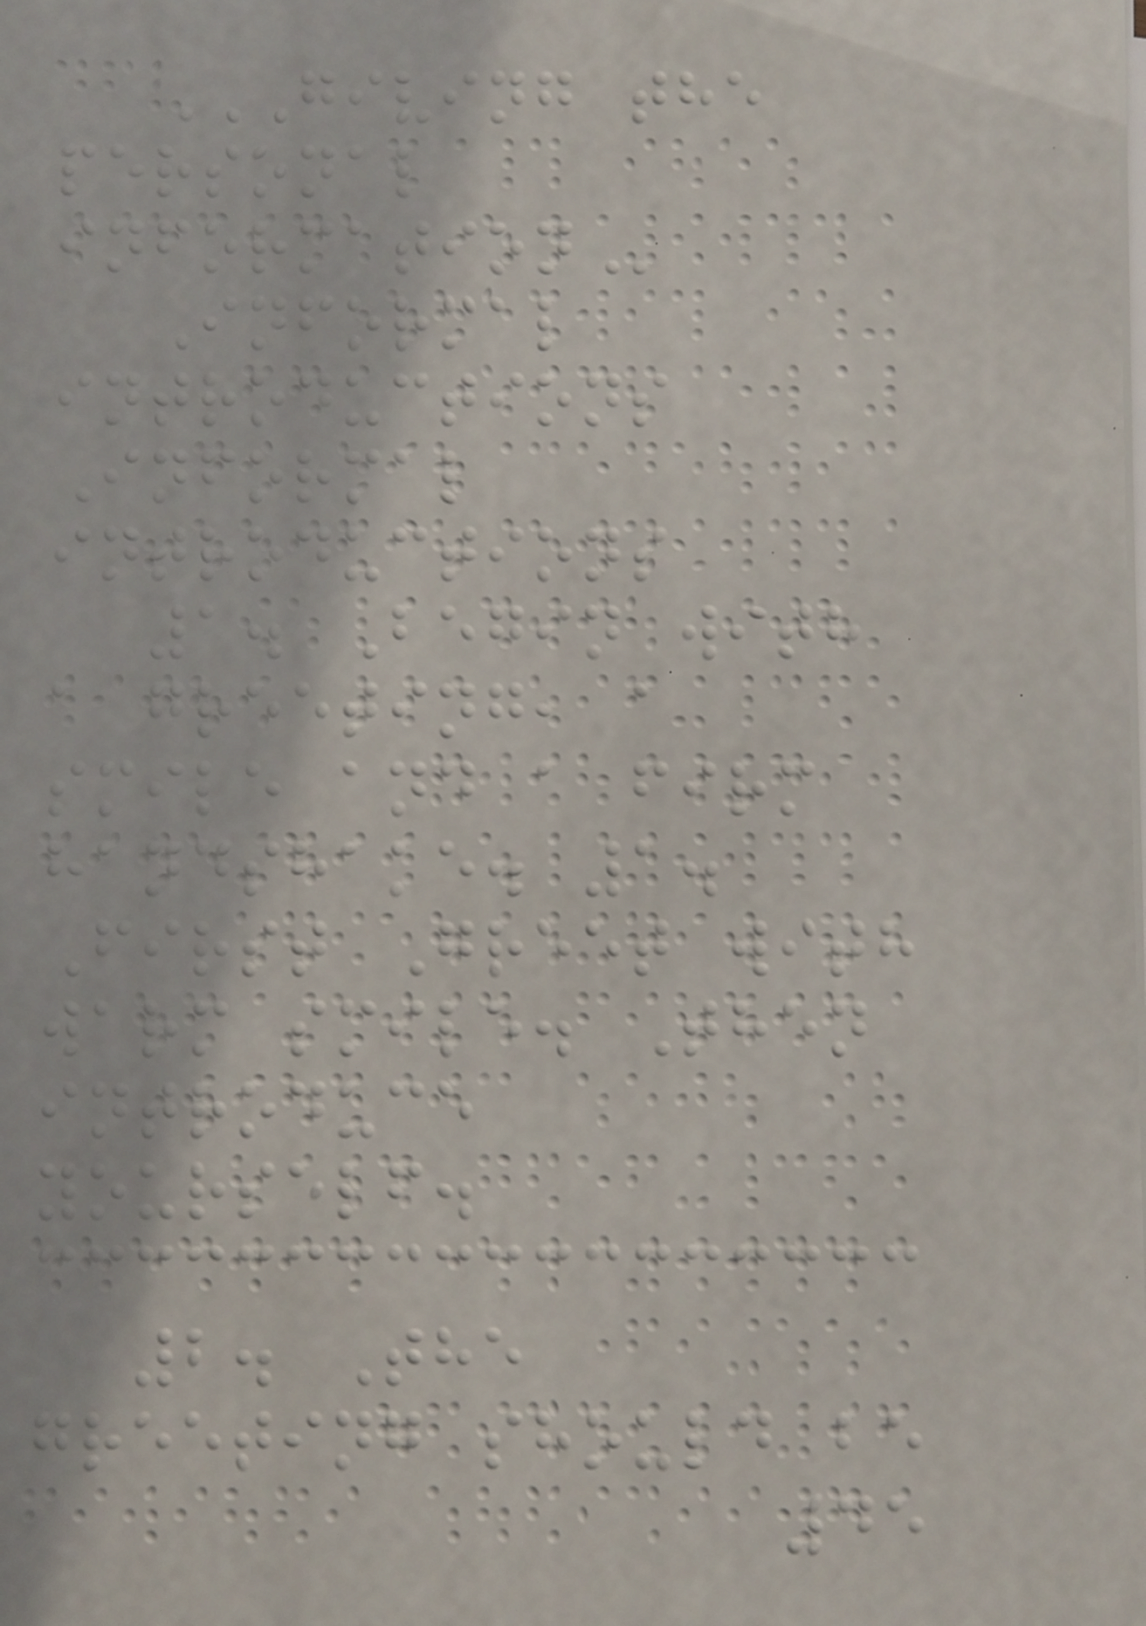GIVING THE
PERSONAL
INFORMATION
Informal
introductions
Informal
introductions
1. Begin with
a greeting, a
smile and a firm
handshake. 1.
First Greet with
warm smile. Then
introduce
yourself.
2. The
greeting should be
45
